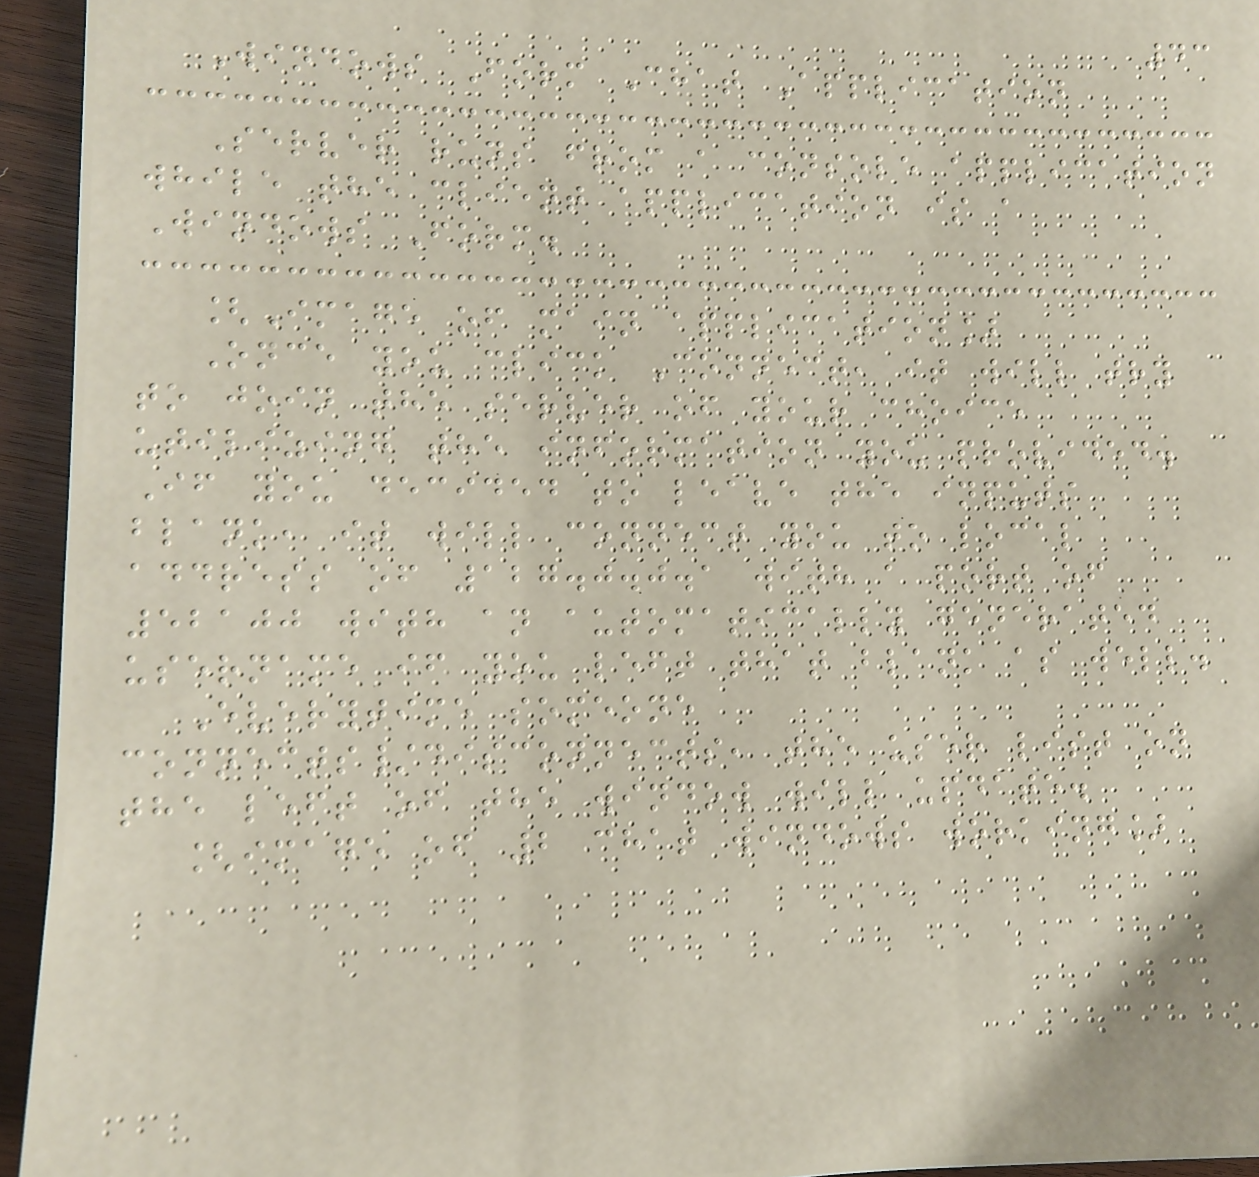43
Windows Form Chat Application
Server runs from a console application
while the client application is a
Windows Form.
[Image of main application]
Once you click Connect, it will try
to join the server of your choice
utilizing the information you provided.
If you decided to leave the inputs
blank, it will connect you to local
address of 127.0.0.1 with a port of
52100 with an automatically generated
username if you left that blank as well.
Everytime someone
connects/disconnects, the user list on
the left of the window will update.
[image of 2 chat windows working]
